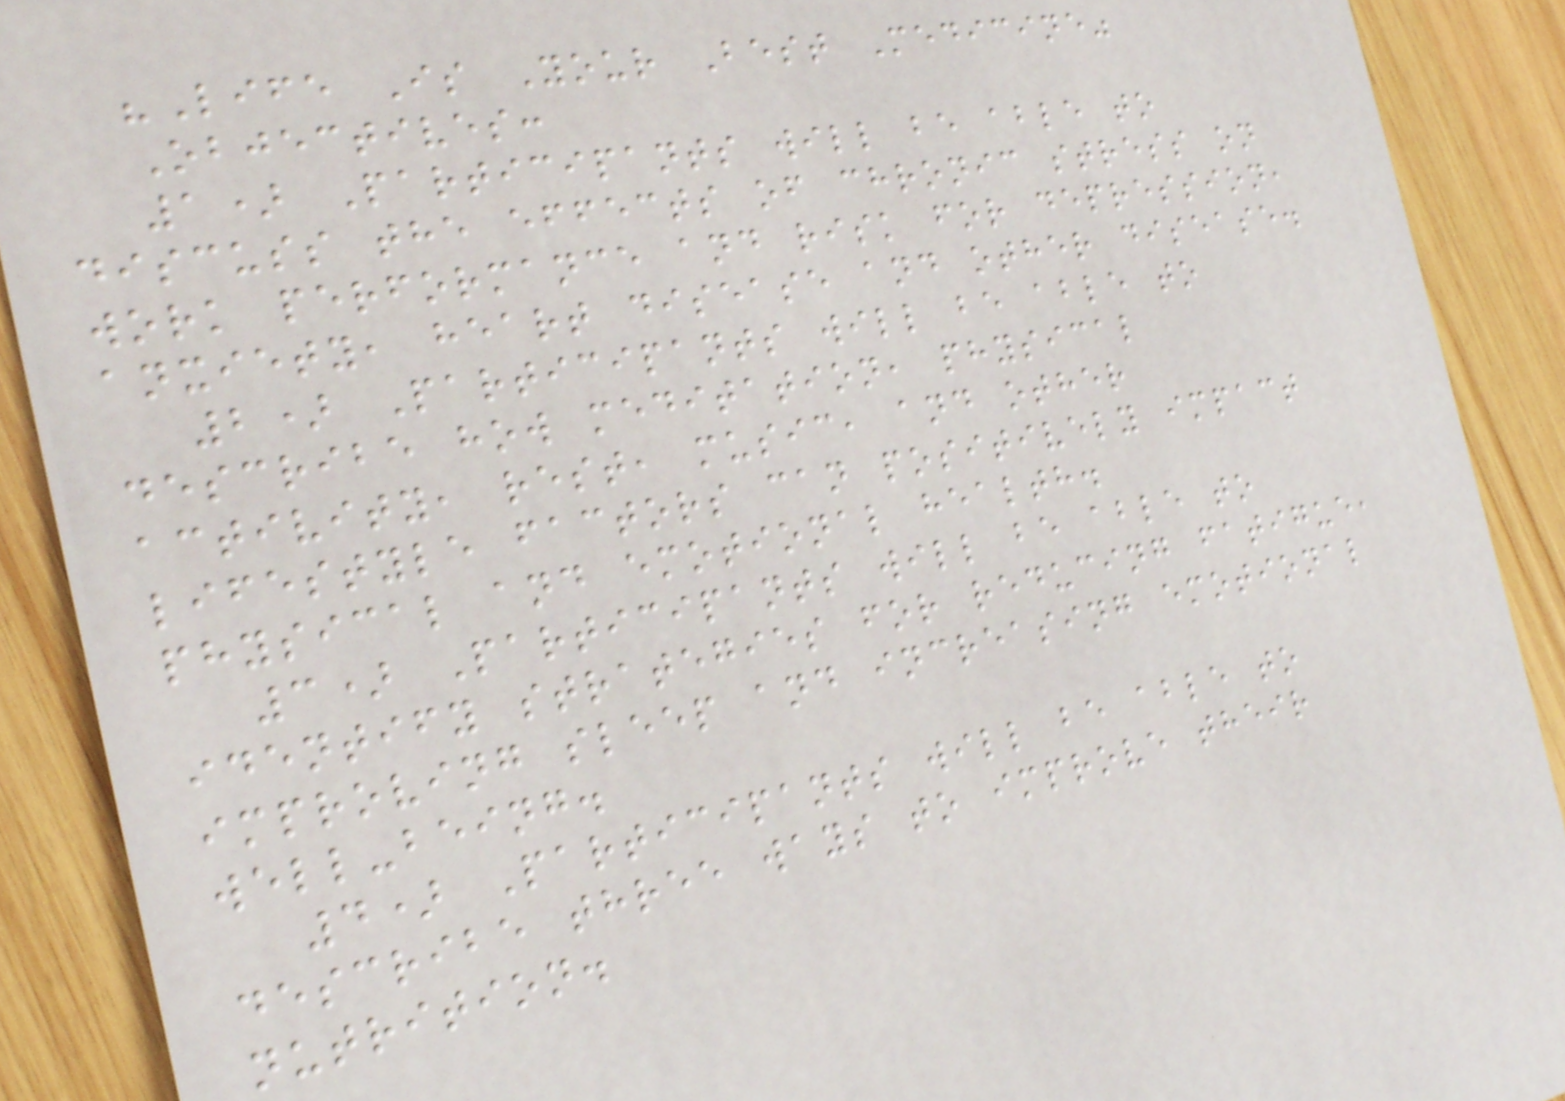"Life Is Your Best Medicine"
Objectives:
1) Participants will be able to
discuss the effects of chronic stress on
work performance and risk for depression,
anxiety, heart disease and other disease.
2) Participants will be able to
describe how meditation, physical
activity, rest, music, and other
lifestyle factors can positively impact
physical and emotional health.
3) Participants will be able to
identify strategies for reducing fatigue,
improving sleep and increasing emotional
well-being.
4) Participants will be able to
describe three ways to improve their
nutrition.
